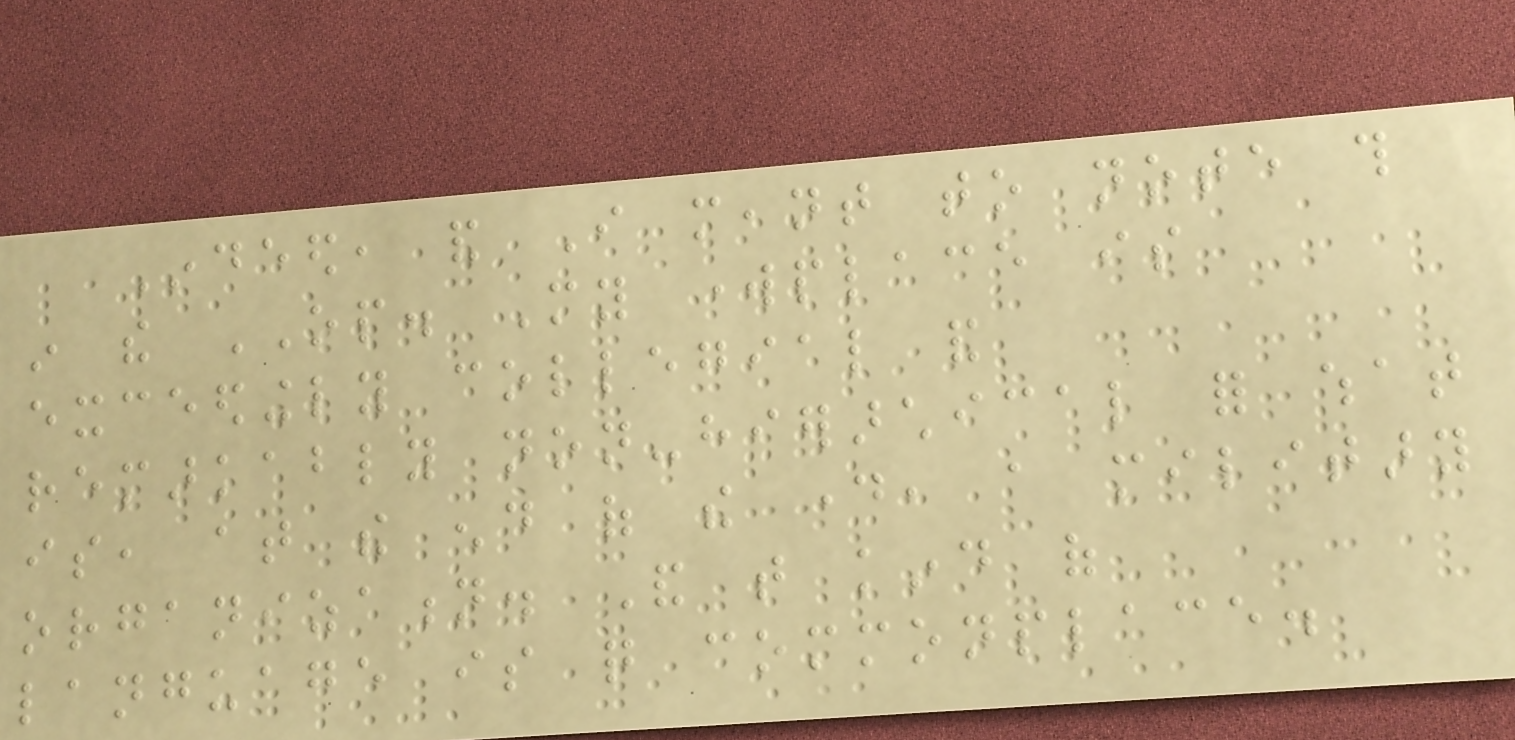Indeed, and I meant to note this
in the OP. My workplace is
exceedingly collegial and
remarkably non-hierarchical for what
is, at the end of the day, a military
organization. And that kind of
language is quite commonplace.
